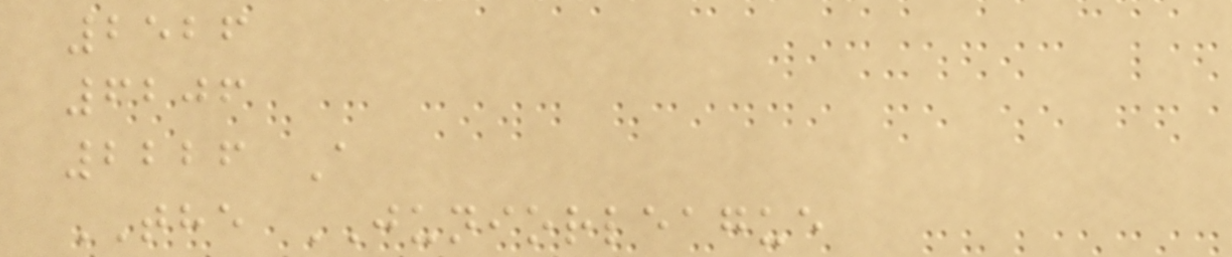2526
6206
2226 A
THE JUNIORLEAGUE
